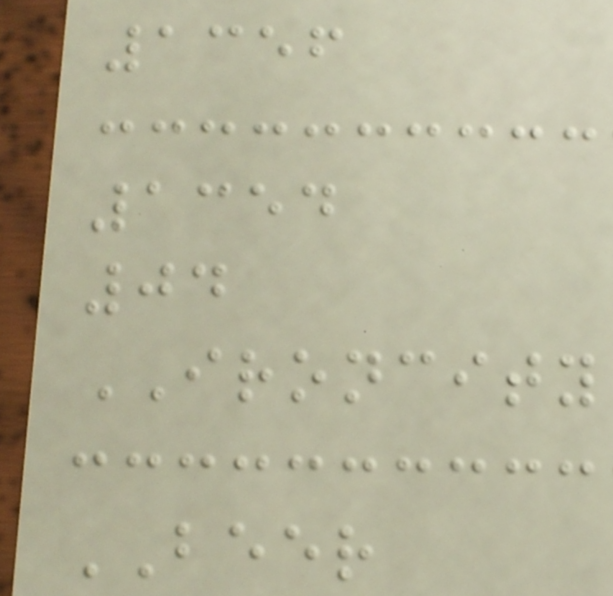1356
1354
04
IRONCITY
BEER
